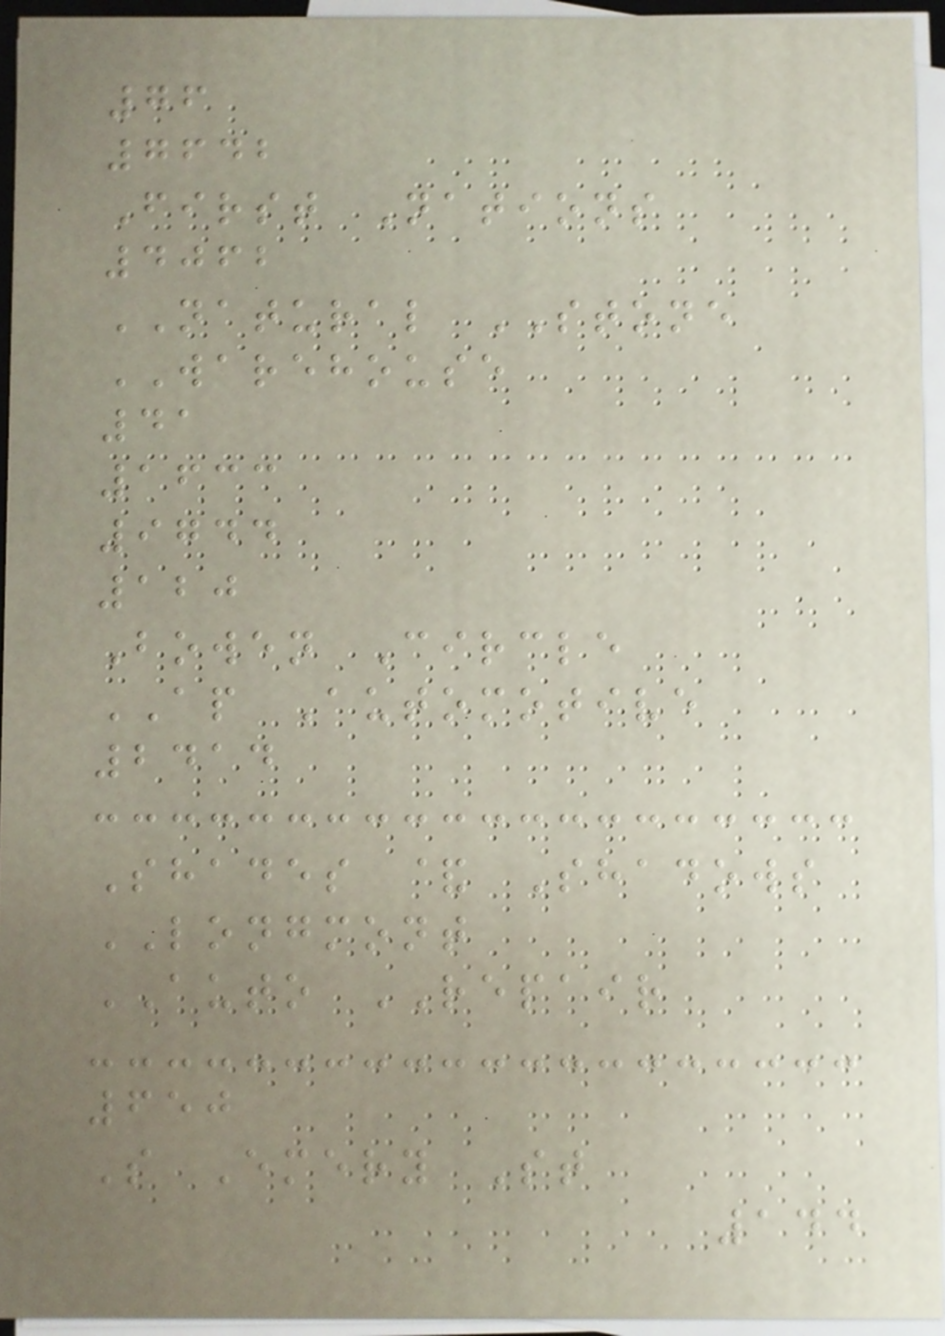76
7642
First Nations
4062
NATURAL STONE
WAREHOUSE
41
1633
9744
120
Bowen Circle
AP Automotive
2414
Shades & Shadows
LONGMONT
AUTO REPAIR
650
S Emery St
144
